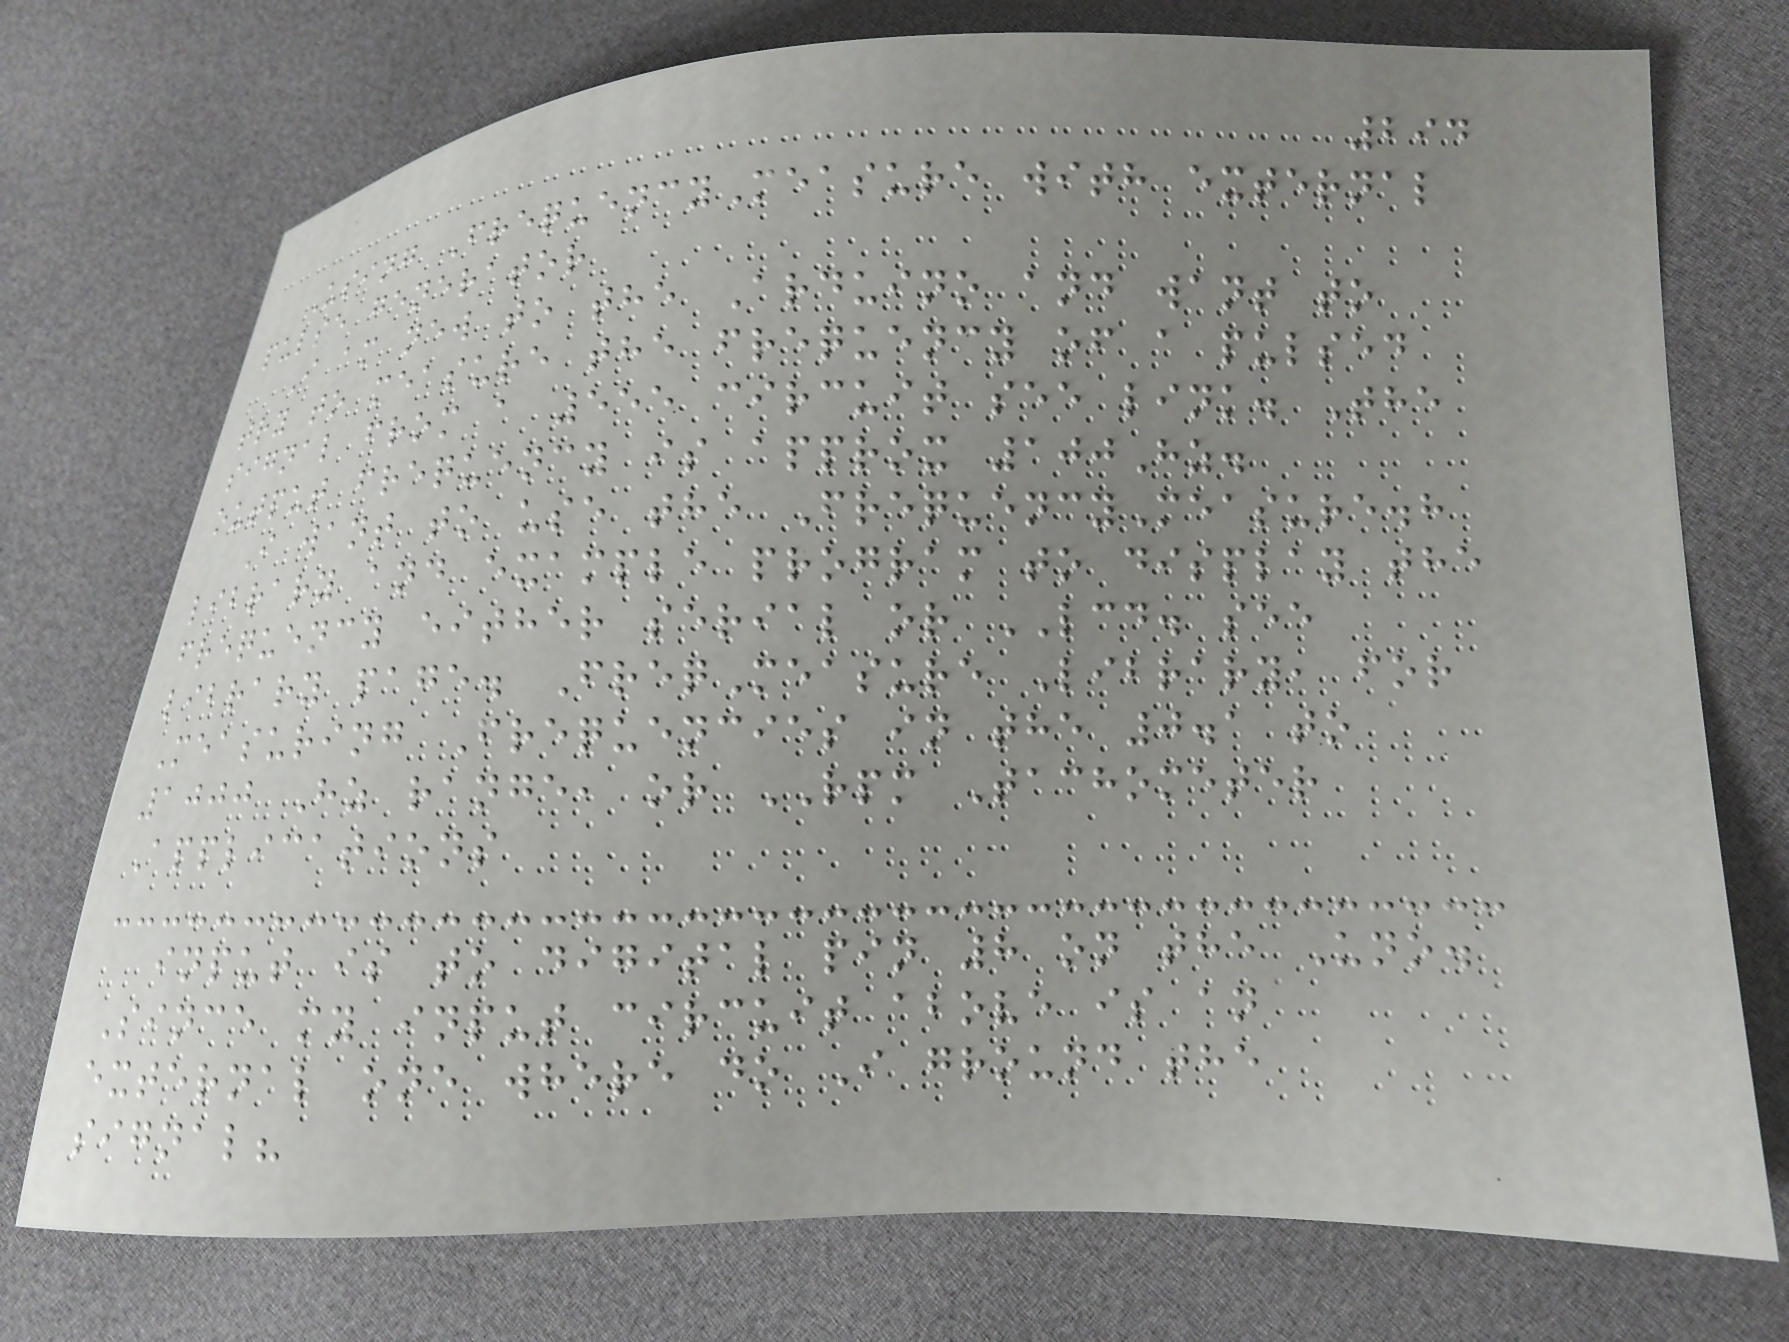294
Using FrequencyMeasure with external
pulse generator
I am new to the Arduino and want to
try to measure the frequency of a pulsed
signal from a 555 circuit see link. The
output frequency is approx 100Hz.
I want to use the FrequencyMeasure.h
library and example program to display the
frequency either serial or LCD. see
library page. FreqMeasure Library, for
Measuring Frequencies in the 0.1 to
1000 Hz range, or RPM Tachometer
Applications
input is to digital pin 8 on the Uno.
Since my input circuit above is an
external one where do I ground the
signal?
